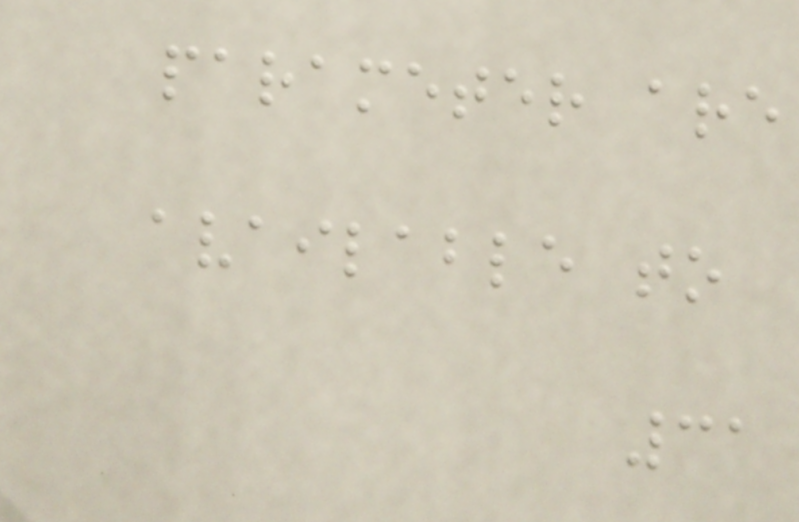parameter are
available to
31
